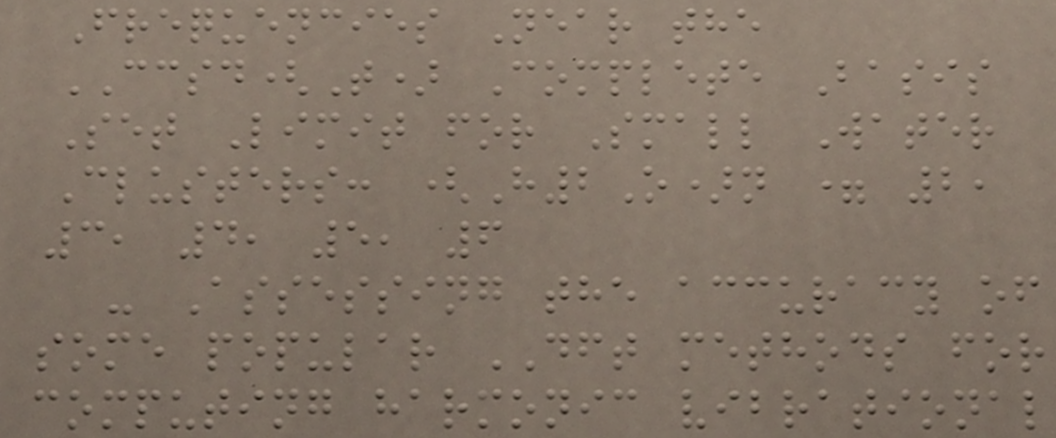Frequencies Near the
CCSD(T) Complete Basis
Set Limit for Small Water
Clusters: (H2O)n = 2,
3, 4, 5, 6
- Assessing the accuracy of
some popular DFT methods for
computing harmonic vibrational
